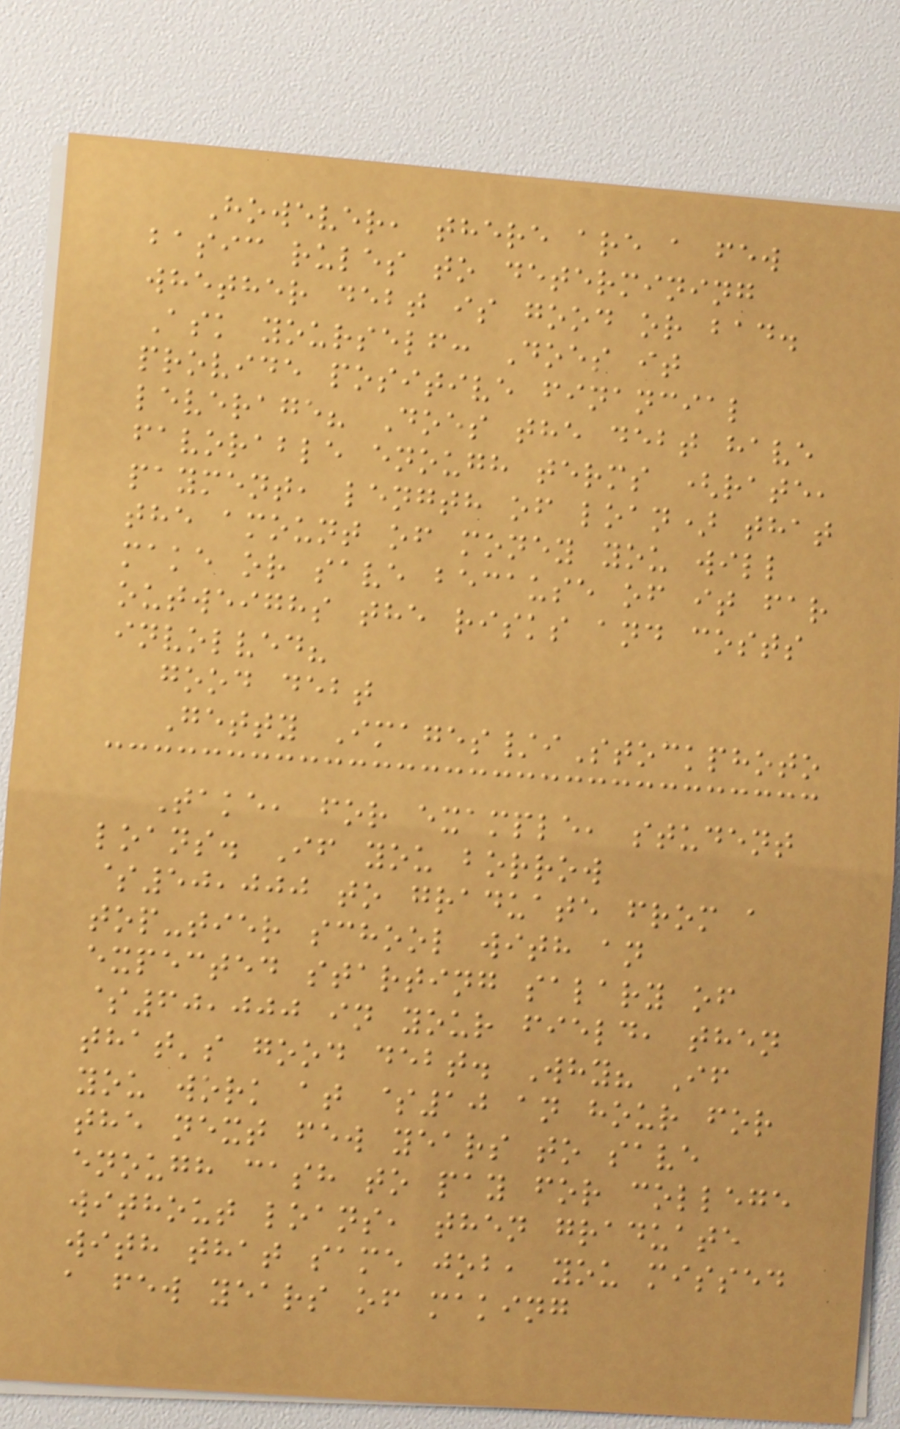However, there are a few
basic rules to determining
whether debt is good or bad.
Ask yourself: Does it
provide positive financial
leverage? Does the debt have
favorable enough terms (rate,
payment, length of loan) that
the amount of money you will
make or save because of it far
outweighs the risks and costs
involved?
good debt
Getty Images/iStockphoto
Take, for example, student
loans. If you borrow
$50,000 to graduate from a
top-tier school with an
expected starting salary of
$60,000 in your field, then
that's good debt. Why? If
you work at $10 an hour for
the next few years to save
enough cash to pay for college
without loans, then graduate
with that same job, you missed
a few years of making
